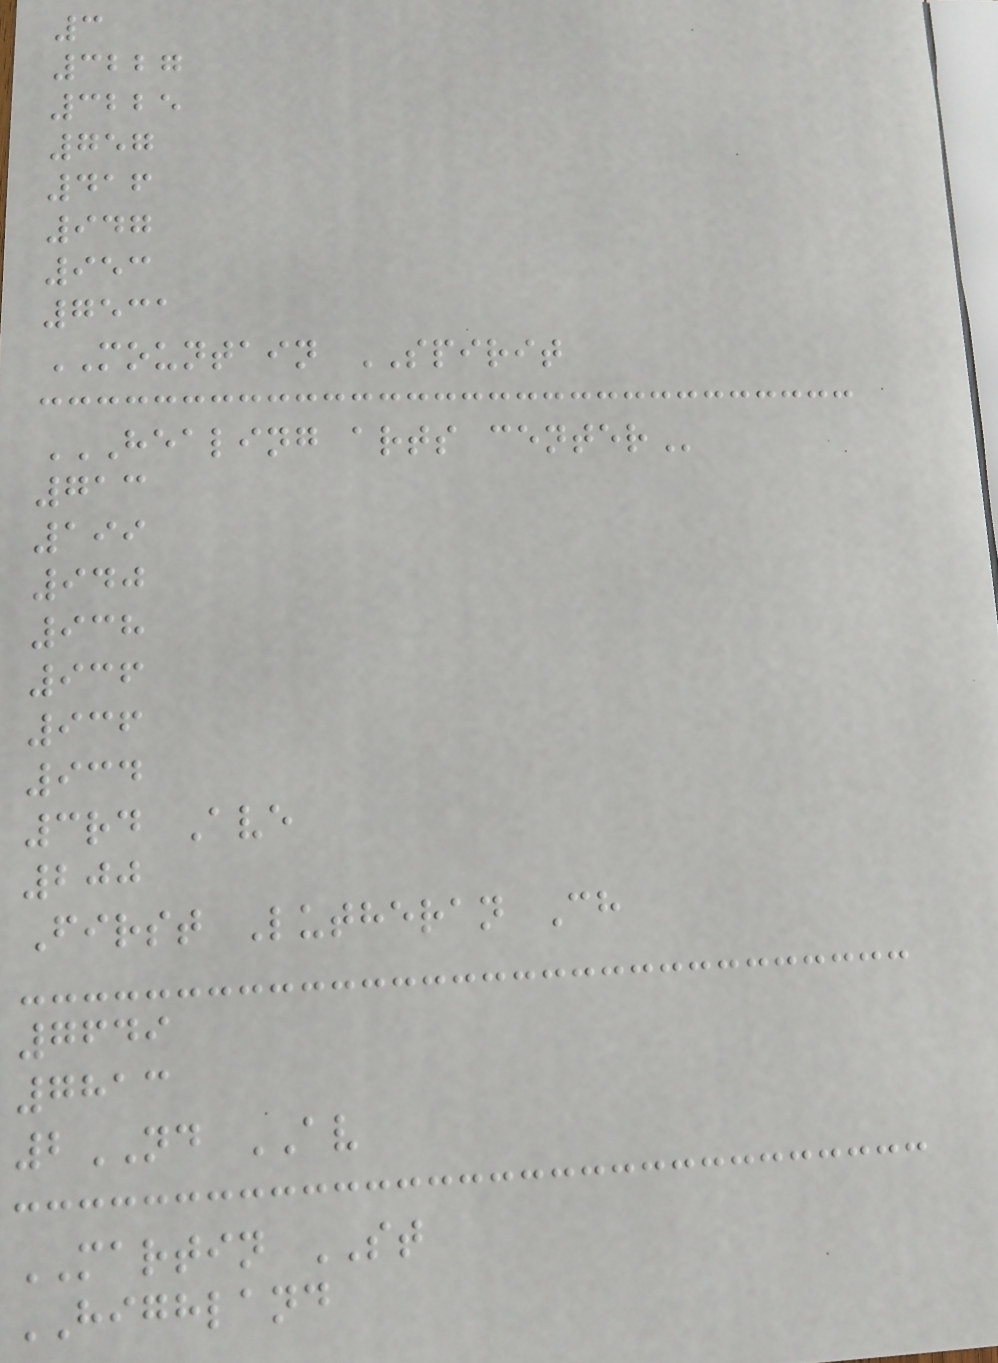3
3227
3225
757
416
947
953
7531
MOUNTAIN SPIRIT
HEALING ARTS CENTER
713
199
940
938
936
936
934
3rd Ave
200
First Lutheran Ch
7649
7813
2ND AV
MARTIN ST
HIGHLAND
